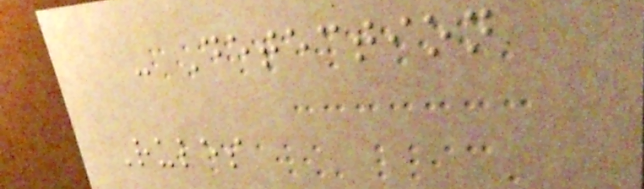- Detection
Rules
